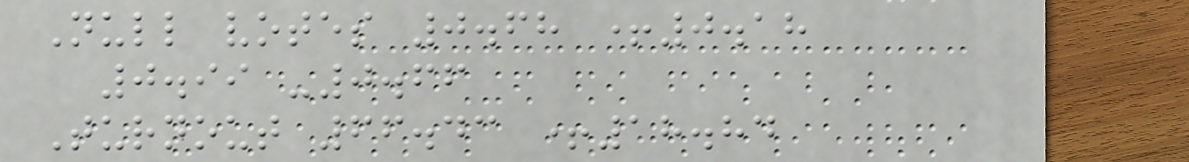Null votes 0.68 +0.18
0.99 -0.66
Turnout 66.43 +18.84
